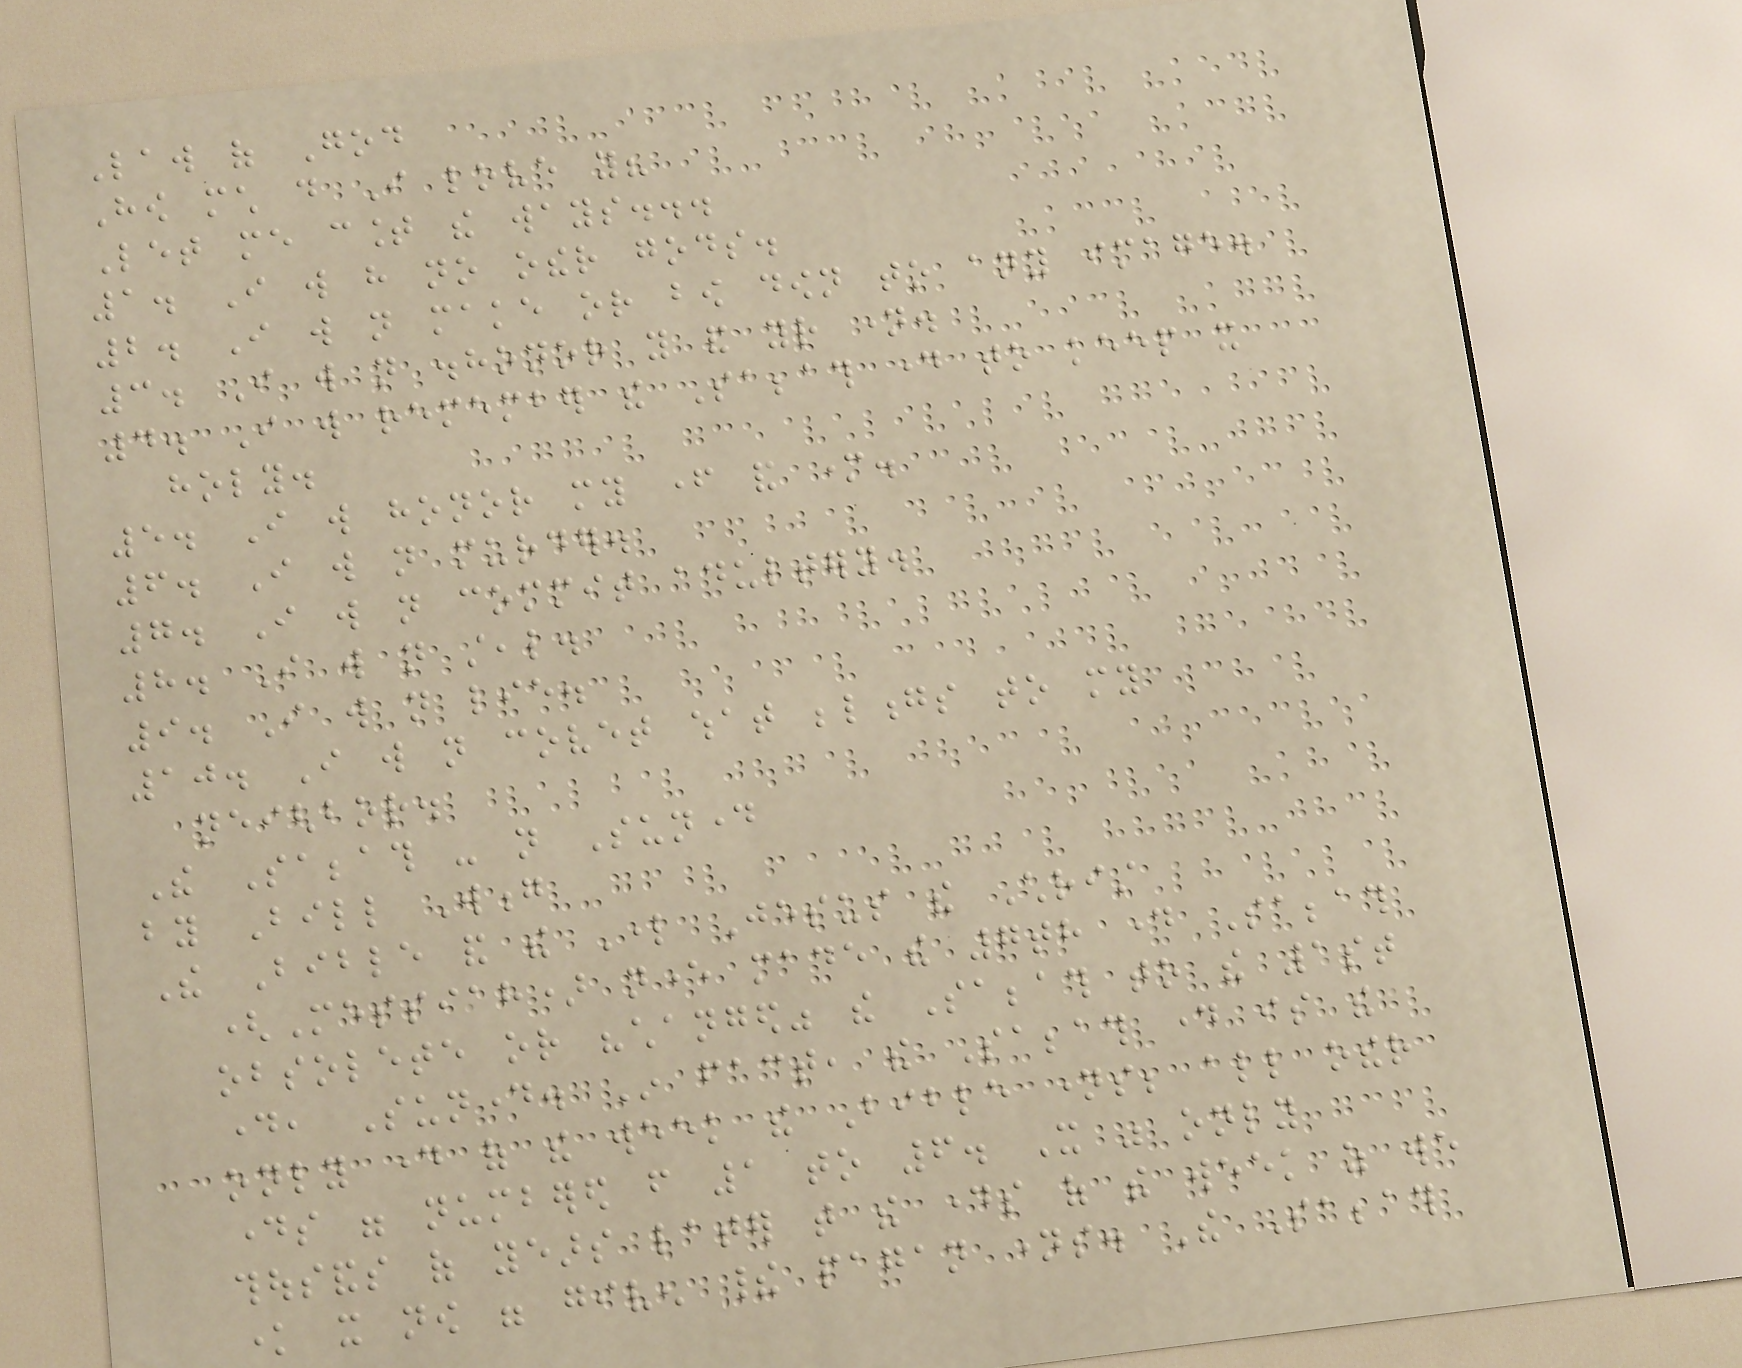Law of God
How much do I love you?
Let me count the ways...
1. I will have no other gods.
2. I will not make or bow down to any image.
3. I will not dishonor you and your name.
4. I will remember the Sabbath day to keep it
holy.
5. I will honor my father and mother.
6. I will not murder.
7. I will not commit adultery.
8. I will not steal.
9. I will not lie.
10. I will not covet what belongs to my
neighbor.
The Sabbath - not Sunday
by Bill Wong
The Bible and the Lord Jesus the Christ
(Messiah) never made the 7th day Sabbath
obsolete or "changed" the Sabbath to the 1st
day, Sunday. In fact, the Sabbath day is the
only day of the week the Bible names; all other
days were numbered from 1 to 6. It was only
thousands of years later that the days of the week as we
know it now were given their pagan names. The Sabbath
